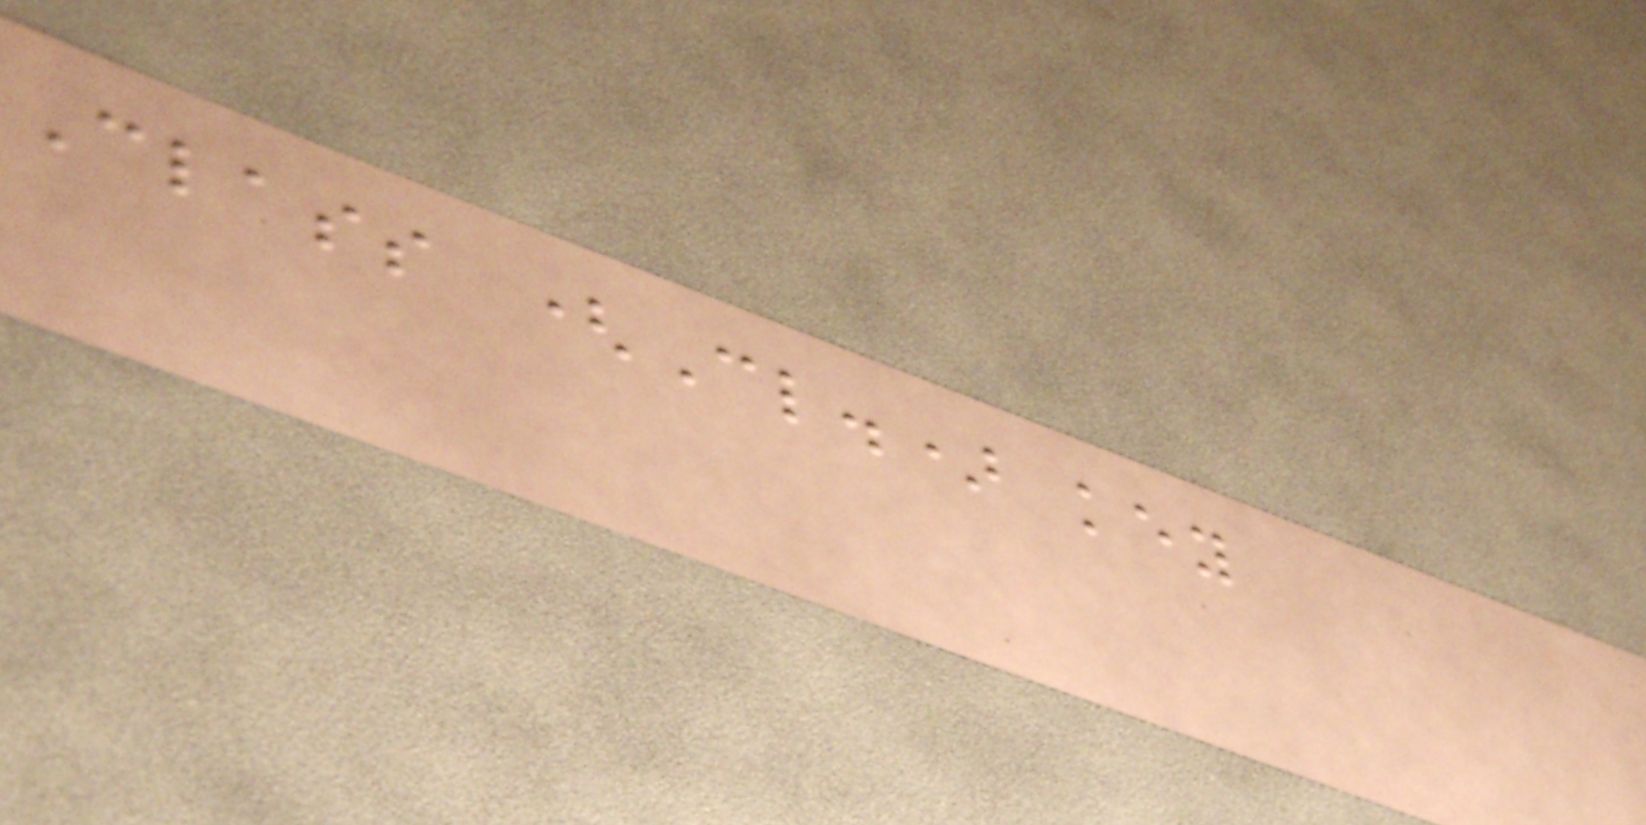Class (Cl.) key
